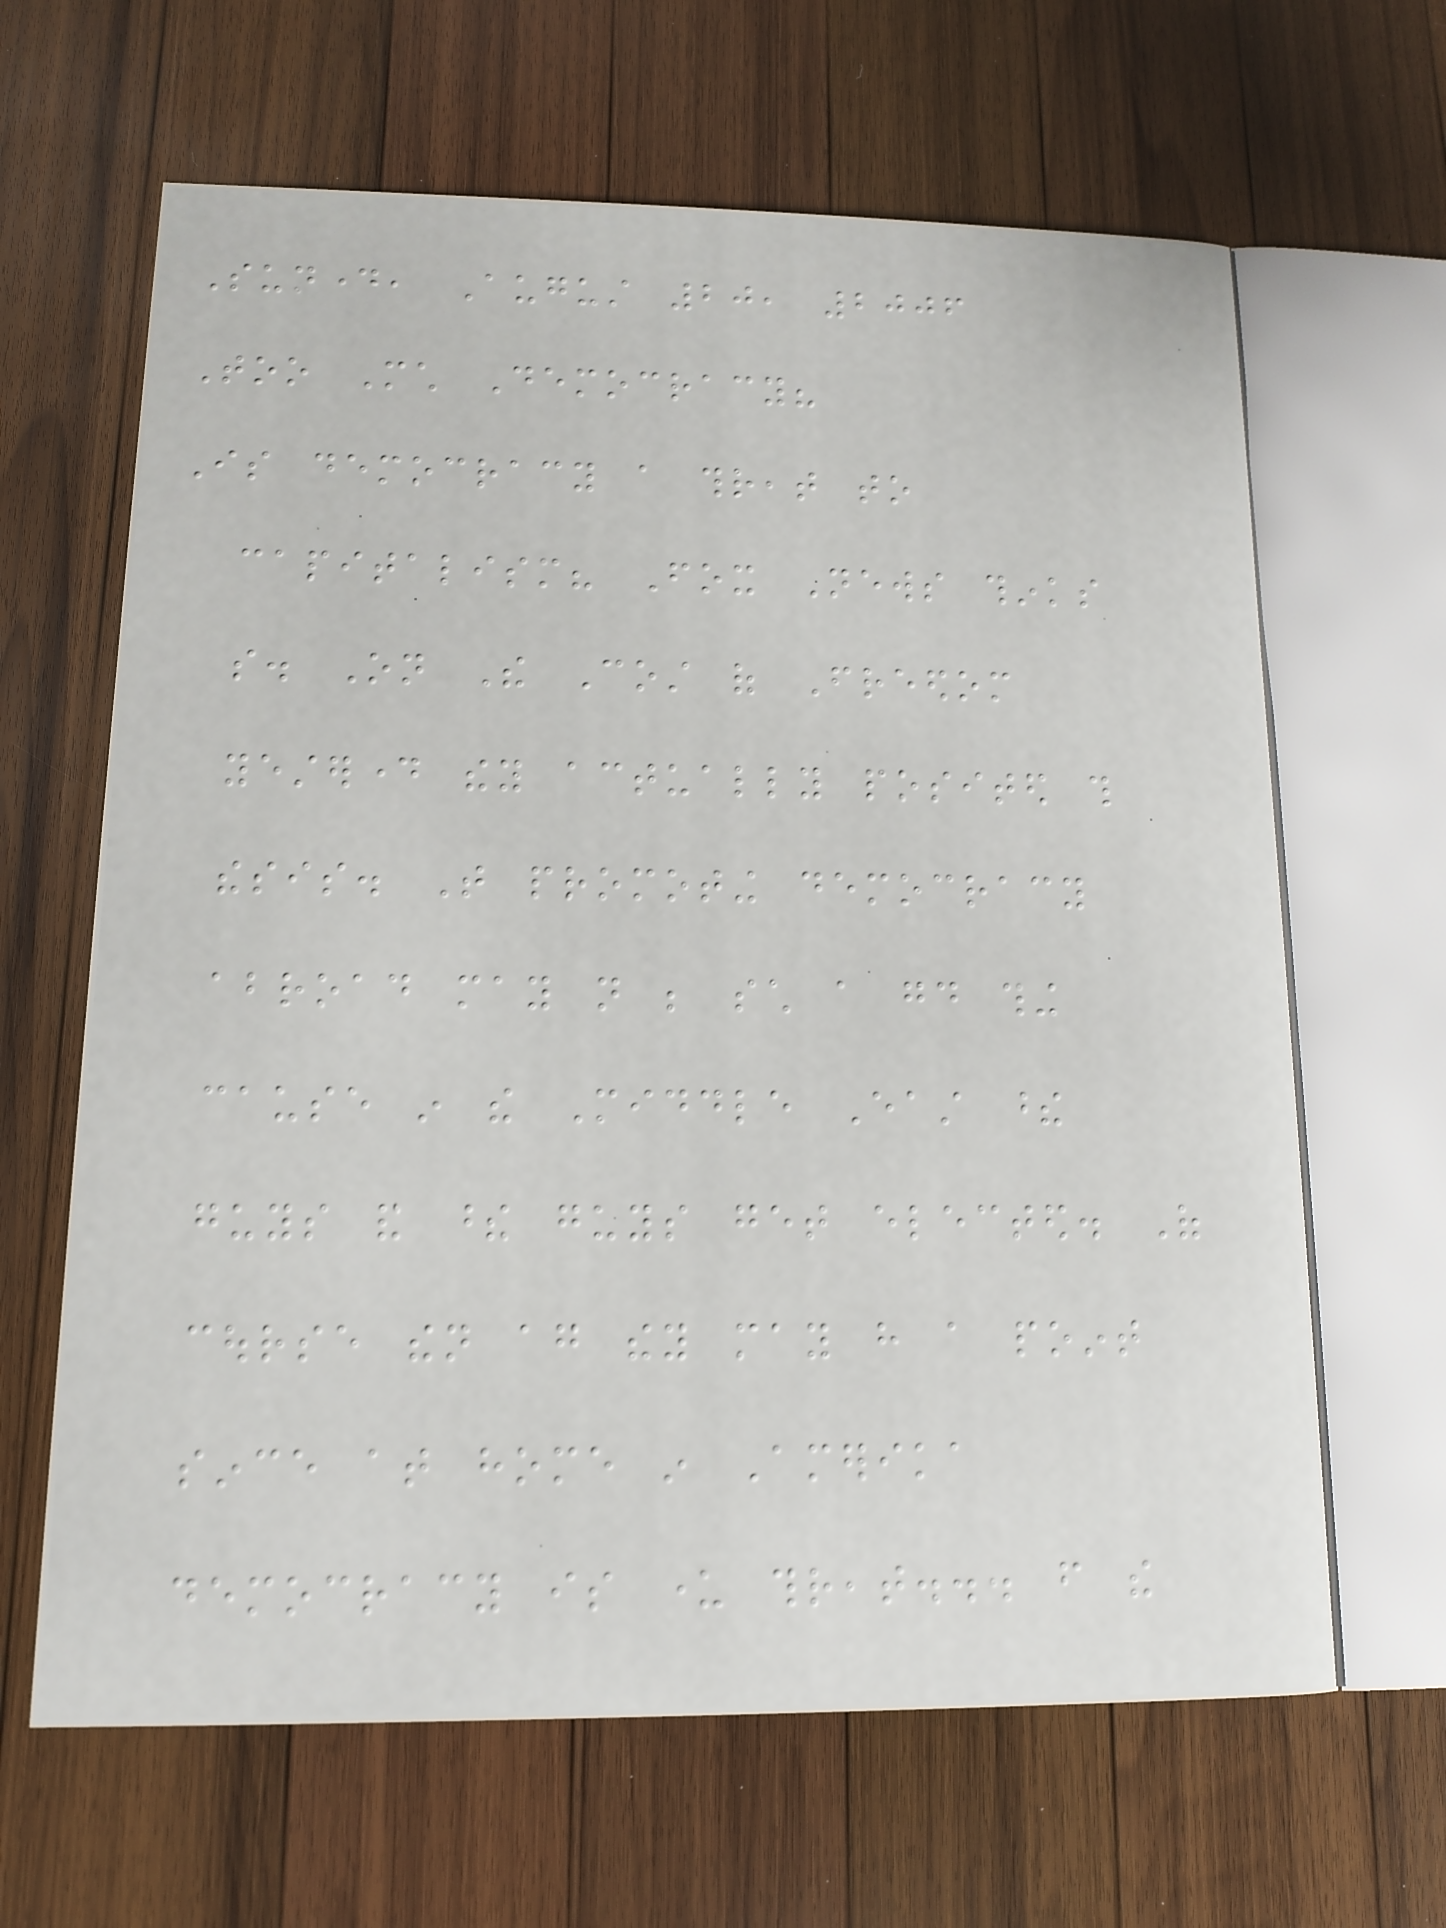Sunday, August 20, 2006
Too Much Democracy?
Is democracy a threat to
capitalism? Fox News thinks
so. On The Cost of Freedom
yesterday they actually posited this
thesis. That promoting democracy
abroad may not be such a good thing
cause in the Middle East these
guys and these guys get elected. Of
course then again they may have a point
since at home in Amerika
democracy is under threat... from the
